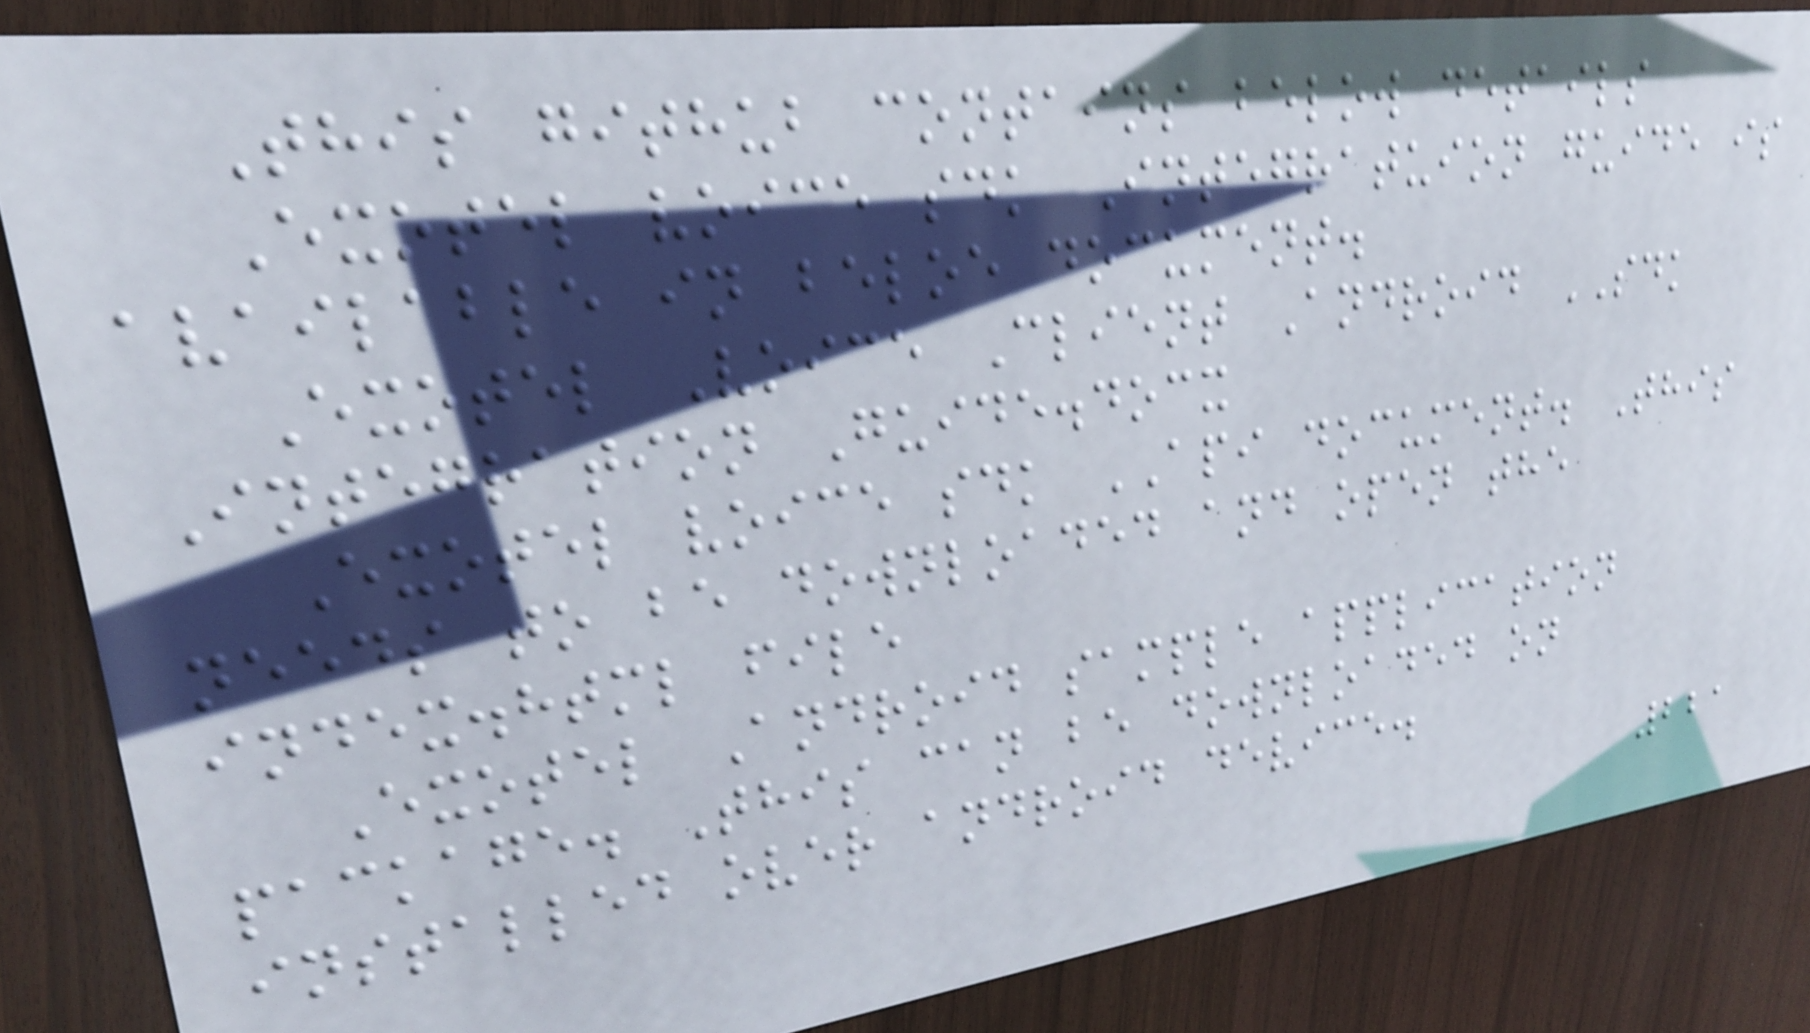This github contains below details
Exotel voice sdk Integratuion guide is
available in beloe document.
Exotel Voice Client Android SDK
Integration Guide.docx
Exotel voice sdk API document. This
needs to be downloaded and open the
index.html file
Exotel Android sample application
package. This can be downloaded on
installed over android device.
221
